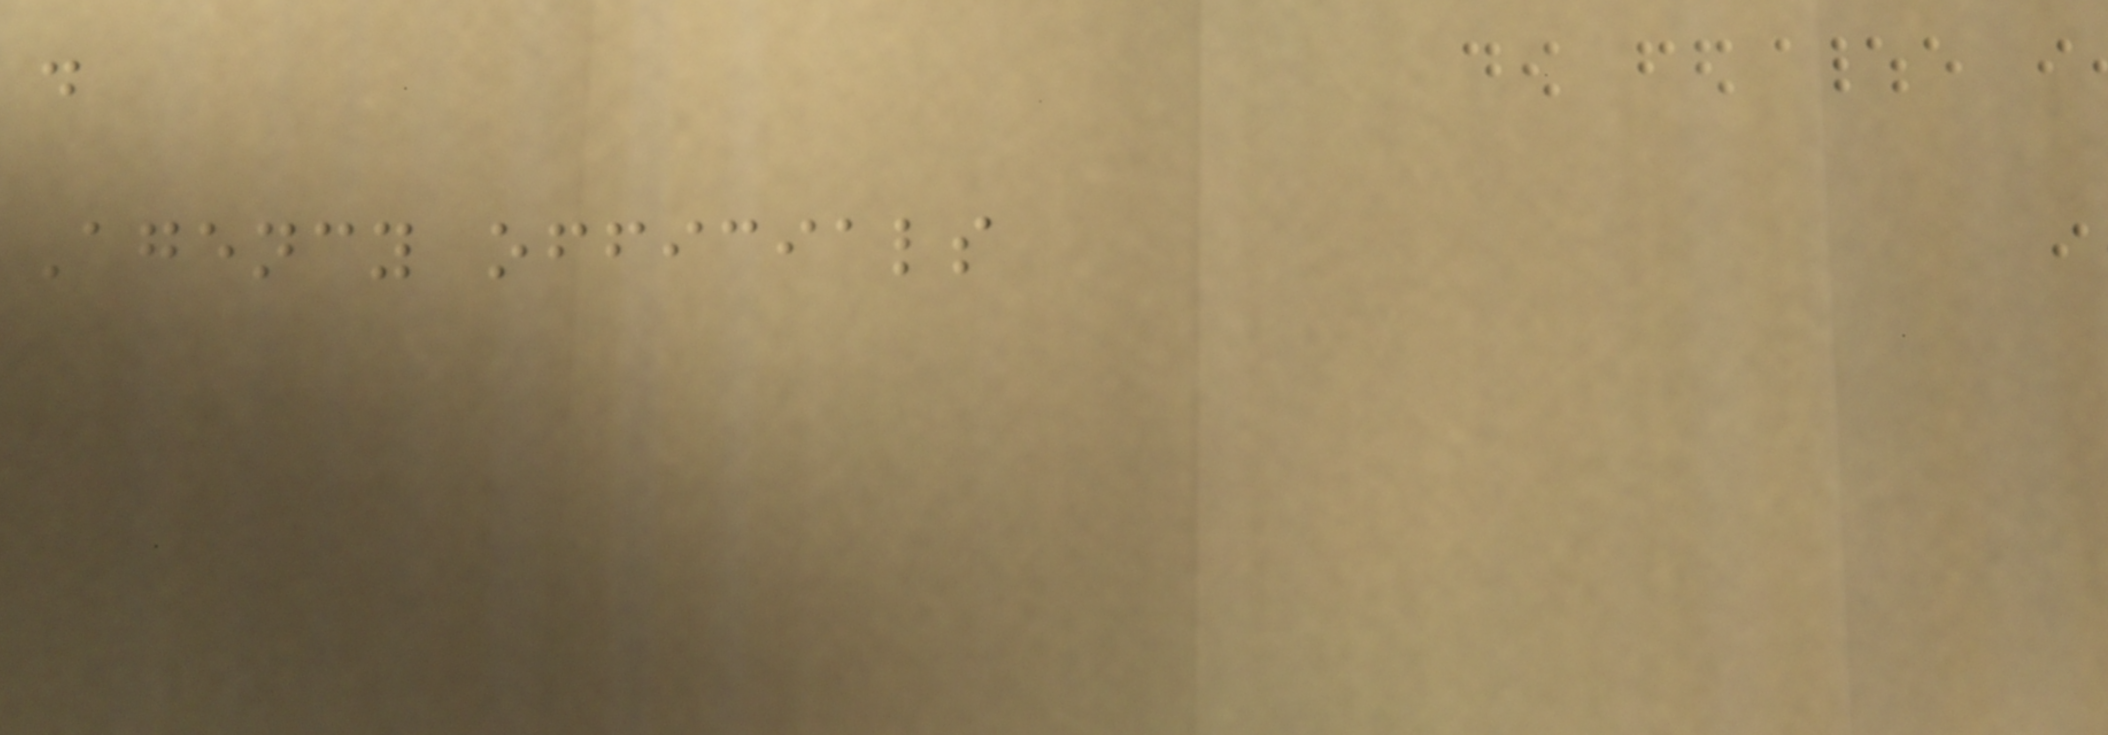.
Agency officials
